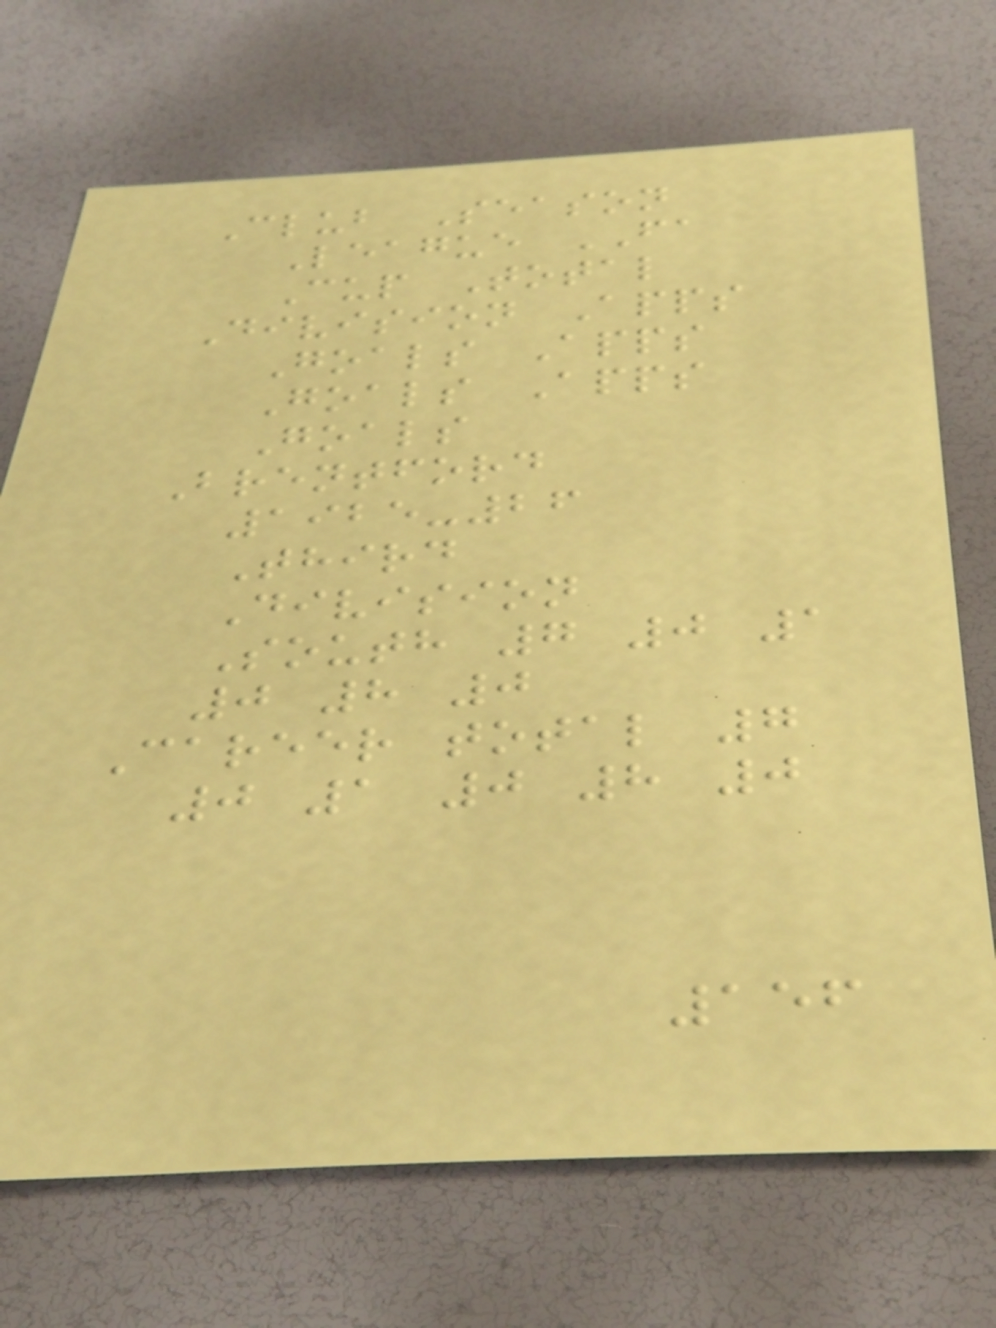Club Season
League FA
Cup Total
Division Apps
Goals Apps
Goals Apps
Goals
Brentford
1925-26
Third
Division
South 7 0 1
0 8 0
Career total 7
0 1 0 8 0
156
